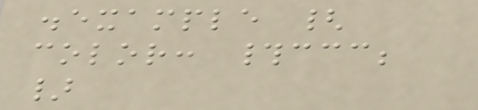.example {
color: #ccc;
}
